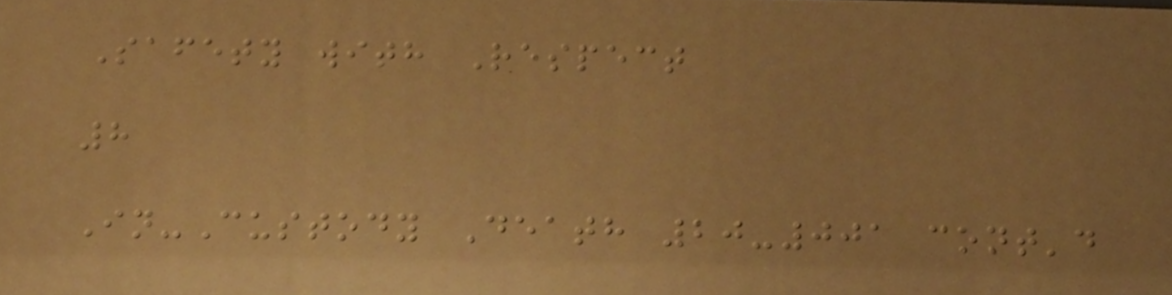Safety with Respect
8
In-Custody Death 20-001 cont'd
